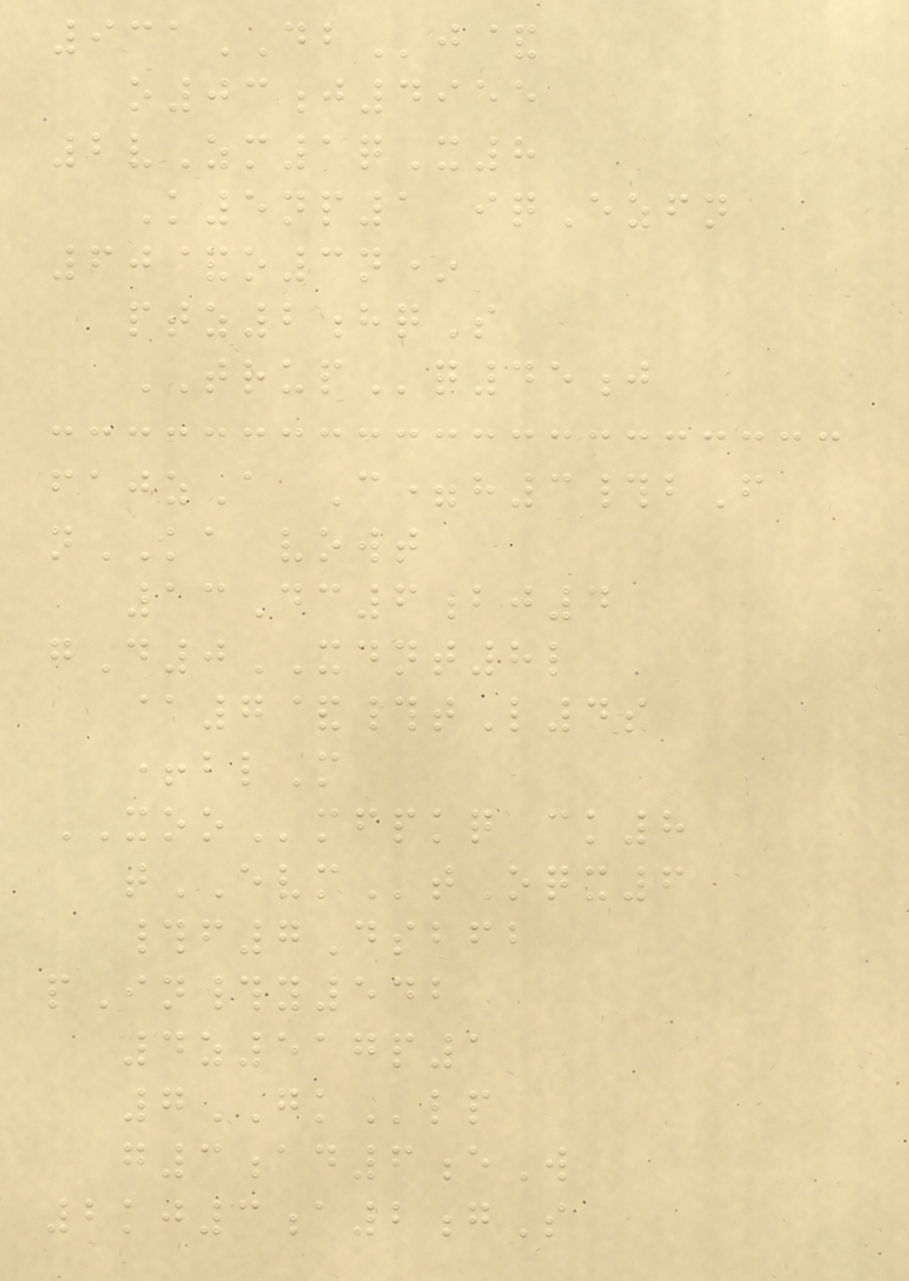931DBj&
o03j4955
2vZm1qX8
K5np1 iqEzfn
60&o3n*
ptz2hqS
TRUPq45j
fajzA C=h3#bF
nKA vowt
13Dc6bj4
gD0XDNT8l
@7&#tL4s
+blM
XOOmfpkq ck8
tEVMtOqx6
#f7Dsbfb
pIn#y542
4z517p1
7GKlp
g3ad6eW
2kj3a2gS
